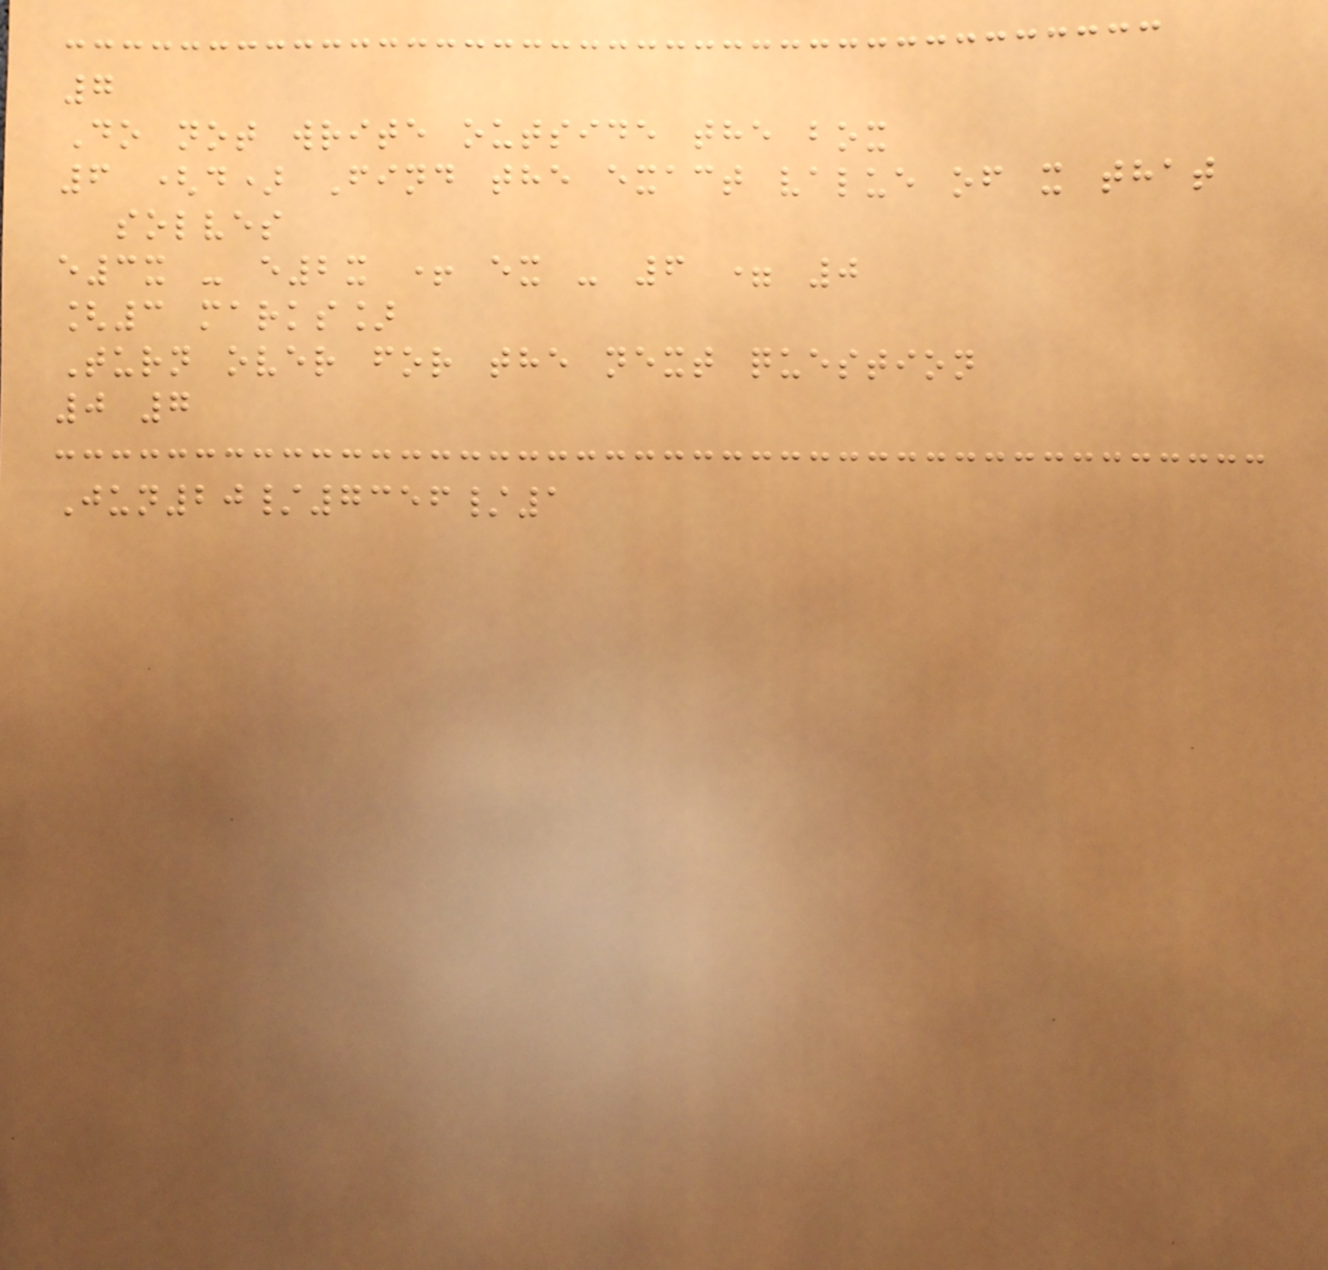7
Do not write outside the box
6 (d) Find the exact value of x that
solves
e3x - e2x + ex - 6 = 0
[3 marks]
Turn over for the next question
0 7
Jun20/7356/1
